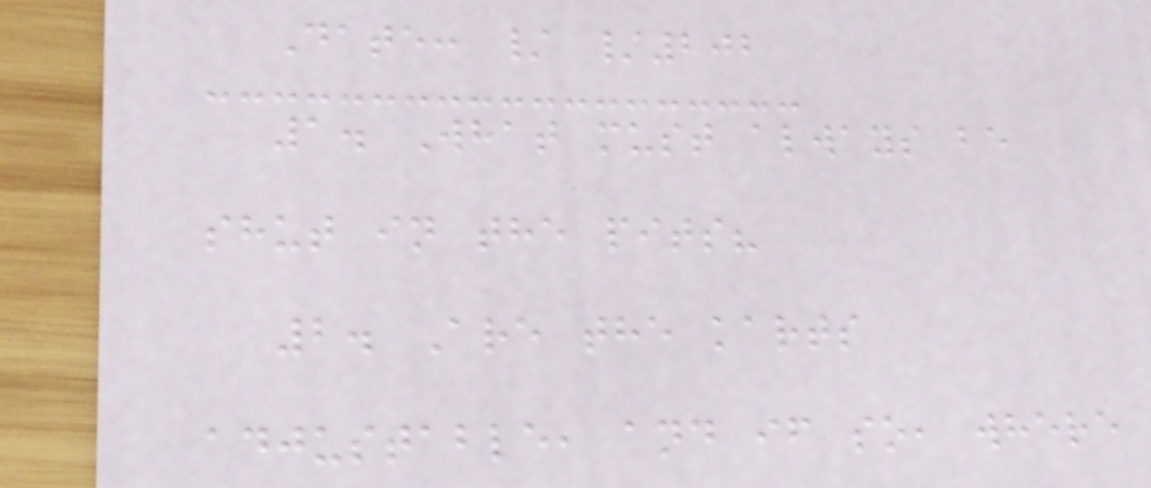Date: / /202
1. What must always be
shut in the pits?
2. Are the karts
adjustable, and if so, where
